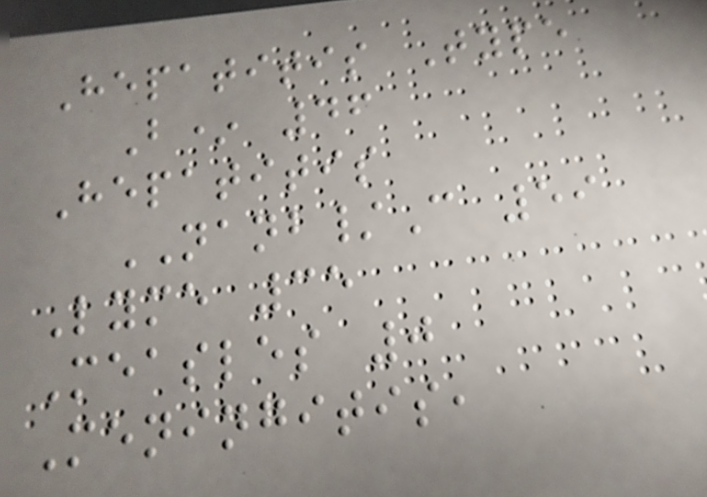Hepatitis Type
B* 46
Hepatitis
NANB/C 59
Lyme 35
Measles 0
Meningitis,
